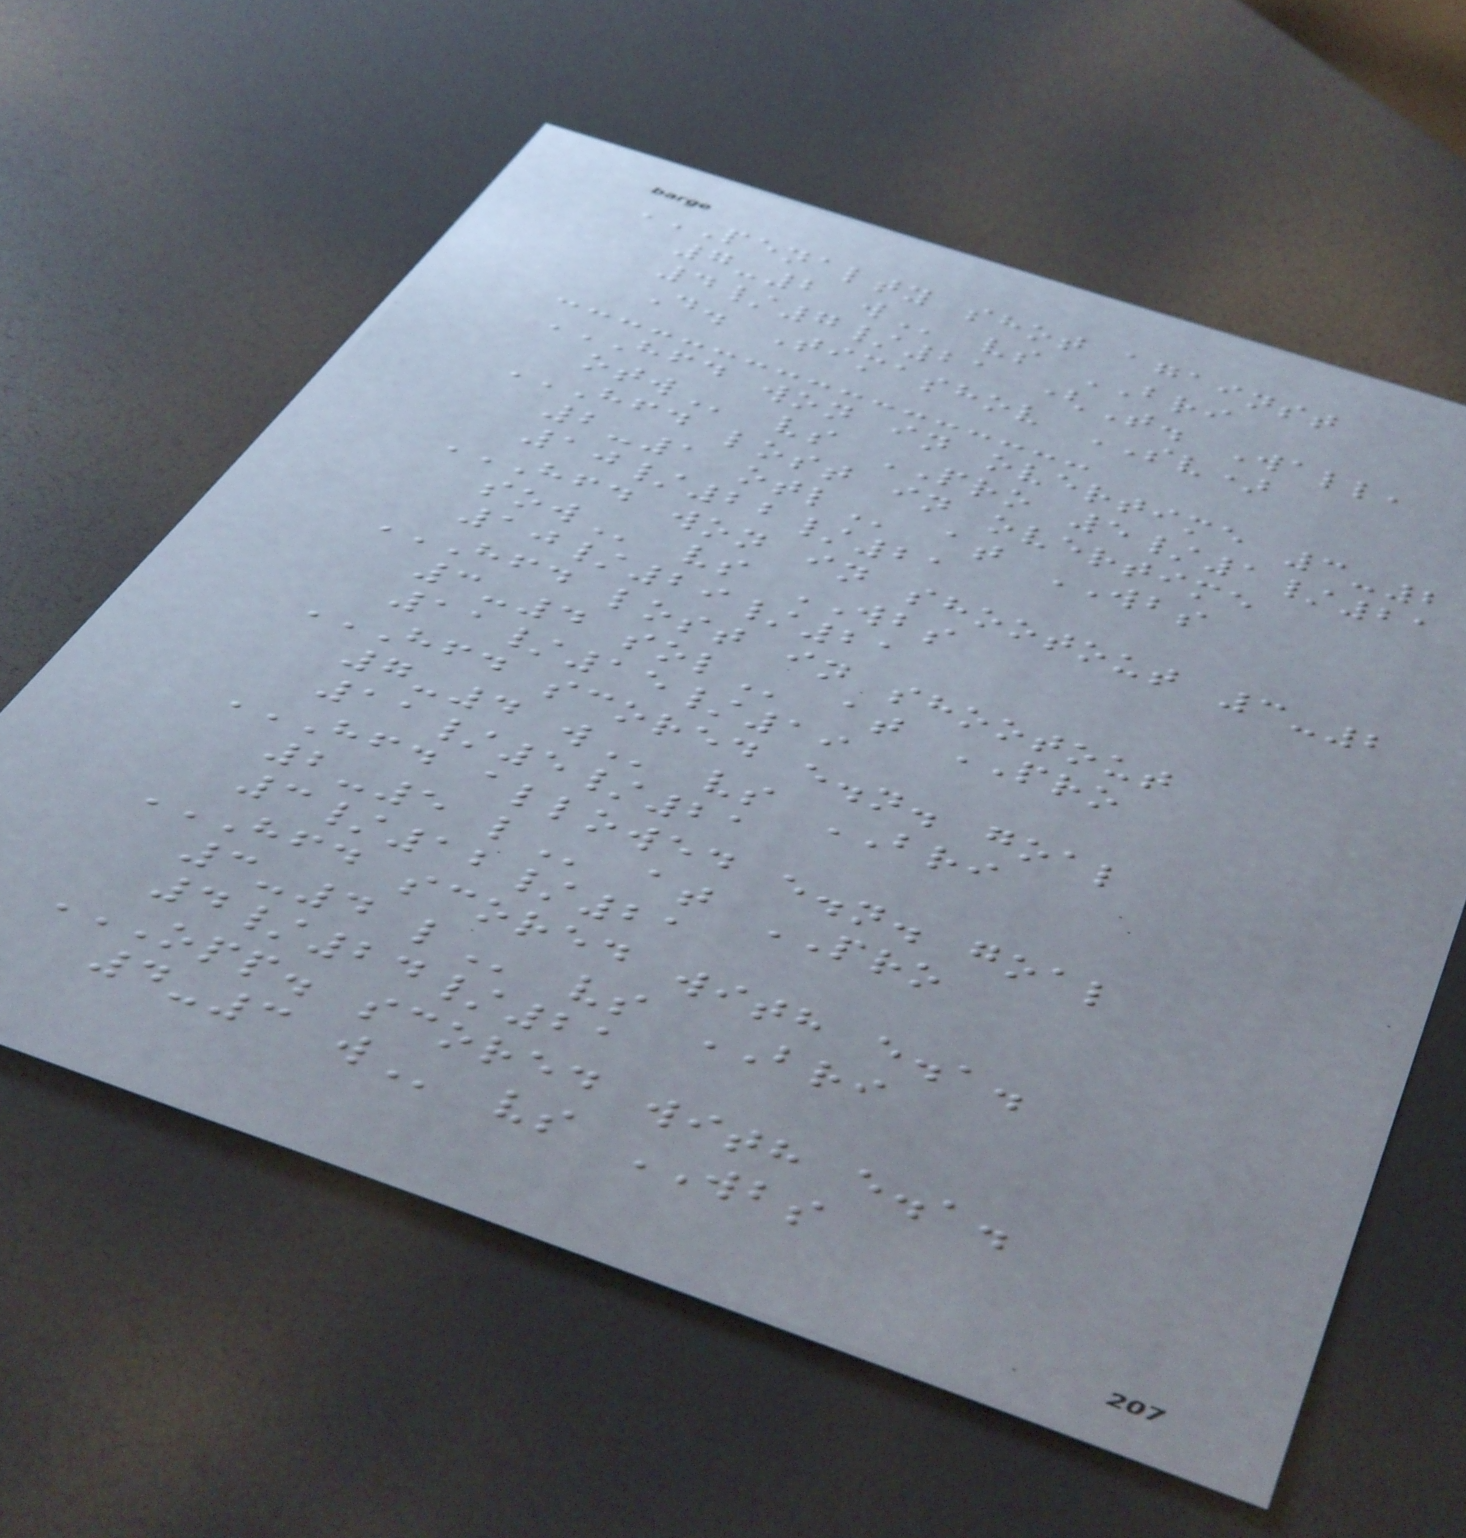PENALTY SHOT AGAINST
7-2 W vs BRI
4/7/21 (T. Wall,
D. Timashov SV)
HFD WON IN OVERTIME 3-2
OTW vs PRO 5/1/21
HFD LOST IN OVERTIME
2-1 OTL at WBS
10/22/21
HFD WON IN SHOOTOUT 3-2
SOW vs WBS
10/29/21
HFD LOST IN SHOOTOUT
3-4 SOL at PRO
11/15/19
HFD SCORED E.N. GOAL
7-4 W vs BRI
11/5/21
HFD ALLOWED E.N. GOAL
2-5 L at PRO
3/12/21
HFD SCORED WITH E.A.
3-4 L vs BRI
4/24/21
OPP. SCORED WITH E.A.
4-3 W vs WBS
